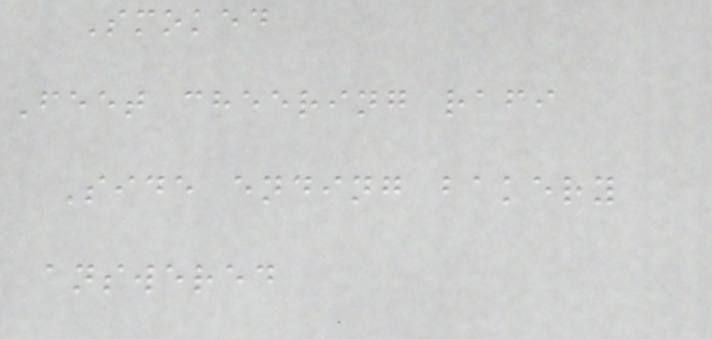Smoked
Feet cheering rafi
Side ending bakery
answered
